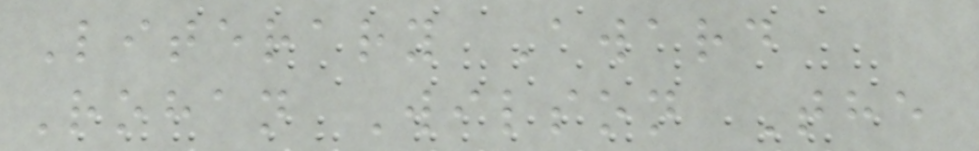Literary Award
Rohan Wilson The
